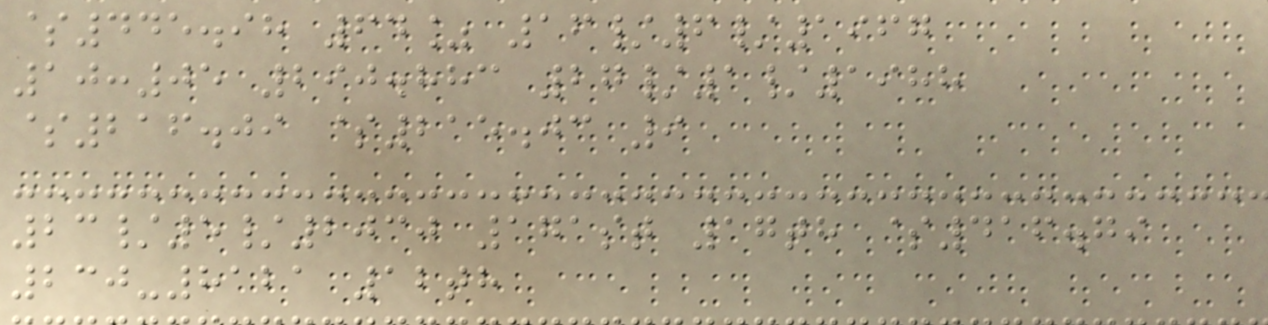$445.98 64% 16/6/1967
10:05 290.883 27/1/1988
$216.09 $215.03 9
23/5/2030 171st 17th $416.79
230-8121 12th
